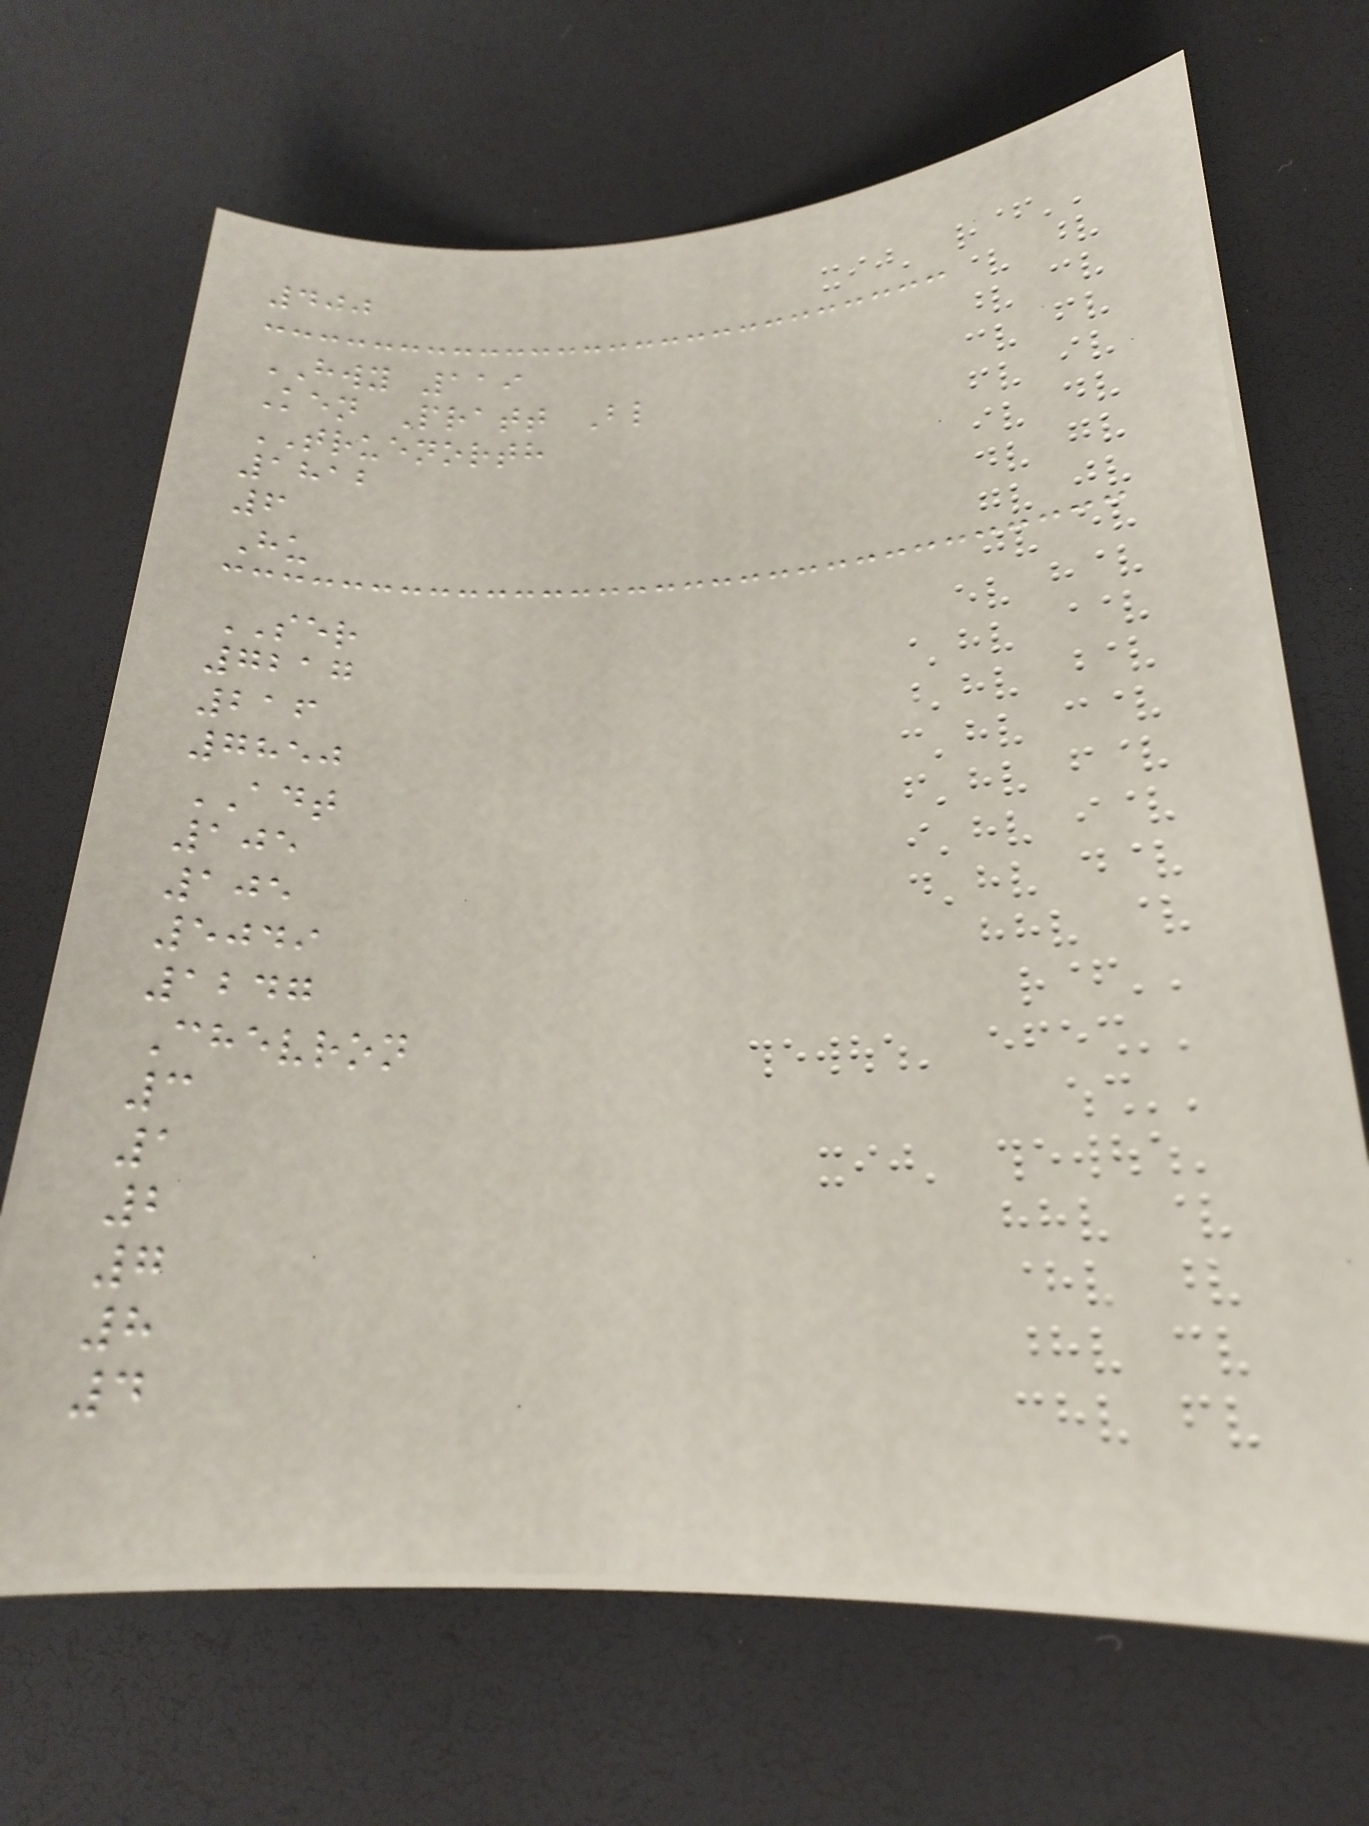400
HWY 119
Ken Pratt Bl
TRUENORTH
1812
6
Hu
SER
7217
216
7850
ADT
105
105
5049
1247
Chevron
3
1
2
7
8
4
